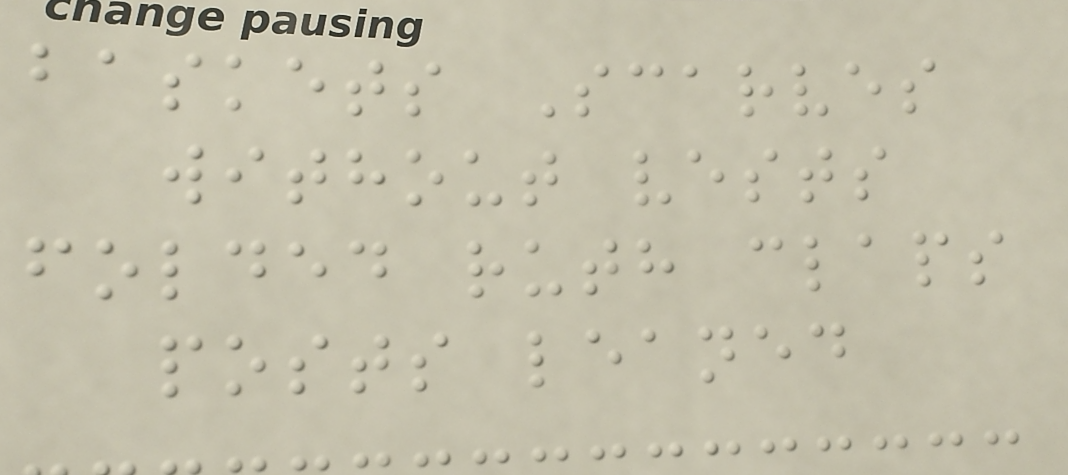baskets Scarves
without vests
folded ruth claps
posts leaned
